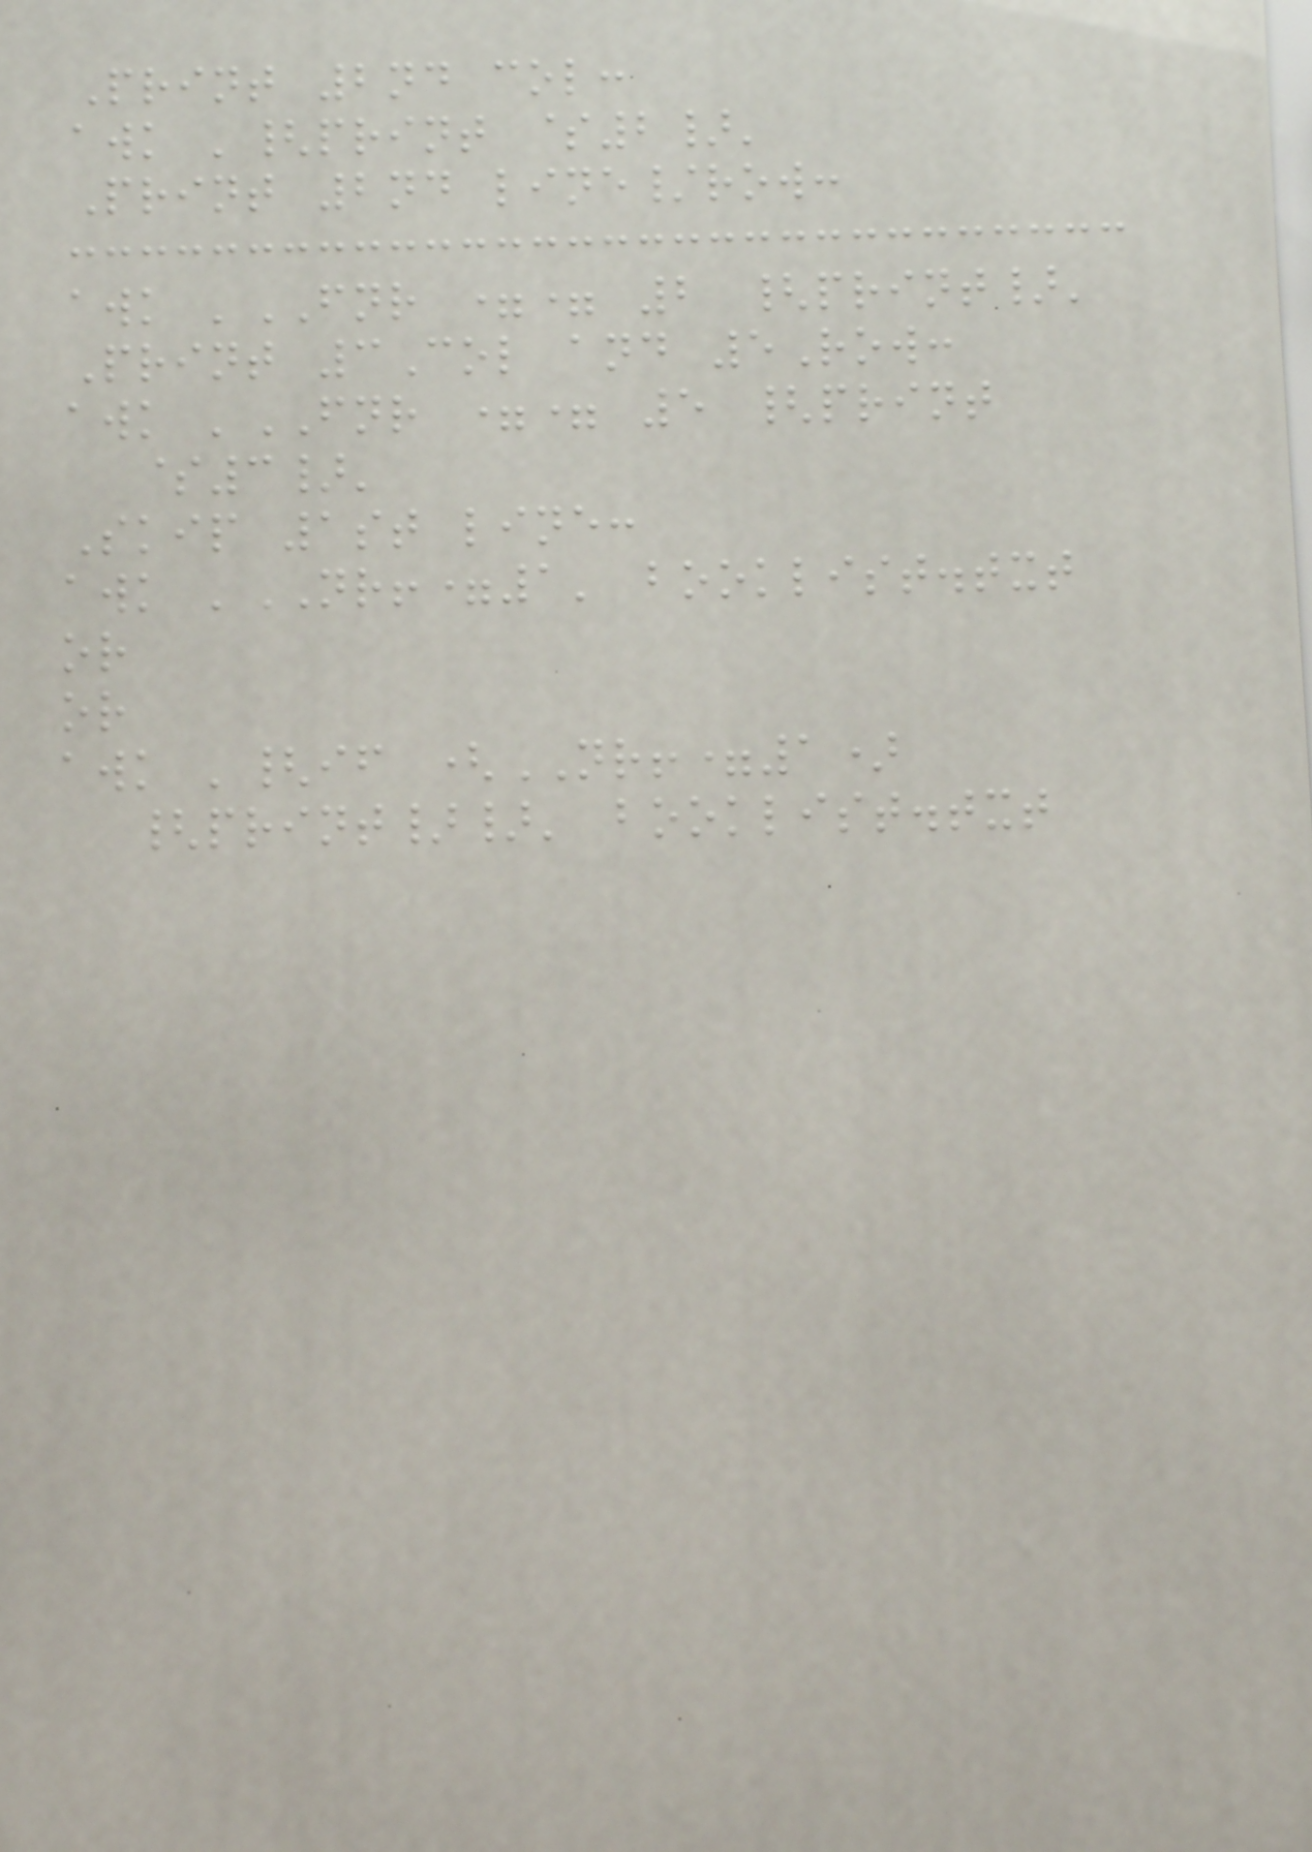Print 2nd col:
awk '{print $2}'
Print 2nd line/row:
awk 'FNR == 2 {print}'
Print 3Col and 5Row:
awk 'FNR == 5 {print
$3}'
Skip 1st line:
awk 'NR!=1' booklist.txt
or
or
awk '{if (NR!=1)
{print}}' booklist.txt
